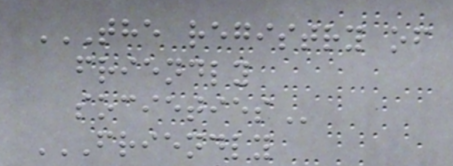THE REGISTRY OF
FRIENDLY
SOCIETIES
FRIENDLY
